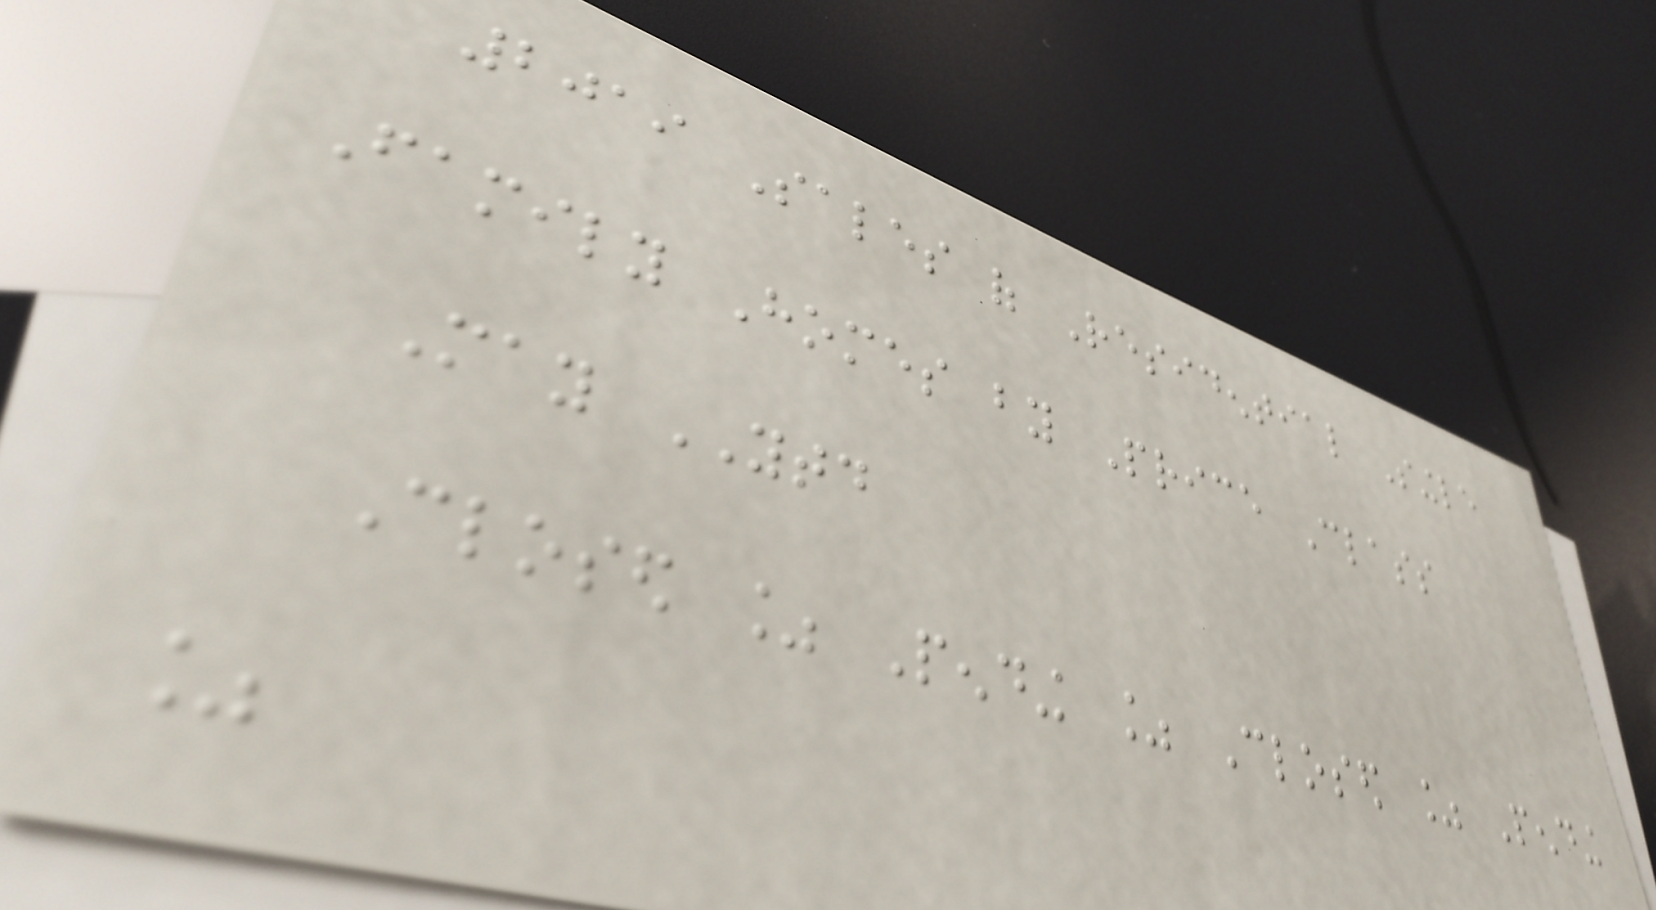2019 Sales of Residential Single
Family Homes by Price Class
May YTD
Closed % Pending % Closed % Pending
%
